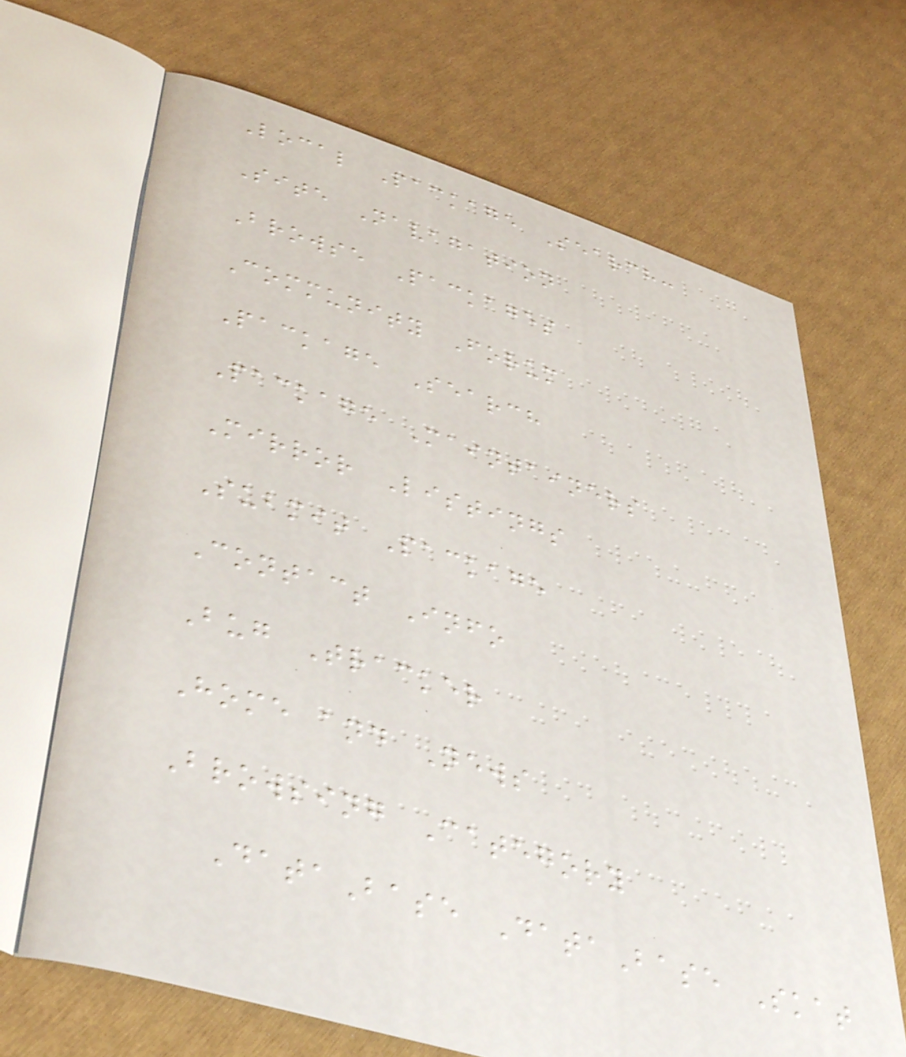Local Package Search:
Site Navagation
Browse Packages
Community Forum
Package Search
Package Maintainers
Mirror Listings
Submit Package
Contact Info
Bug Tracker
Home and News
Browsing Category
DataBase DataBase Skat
